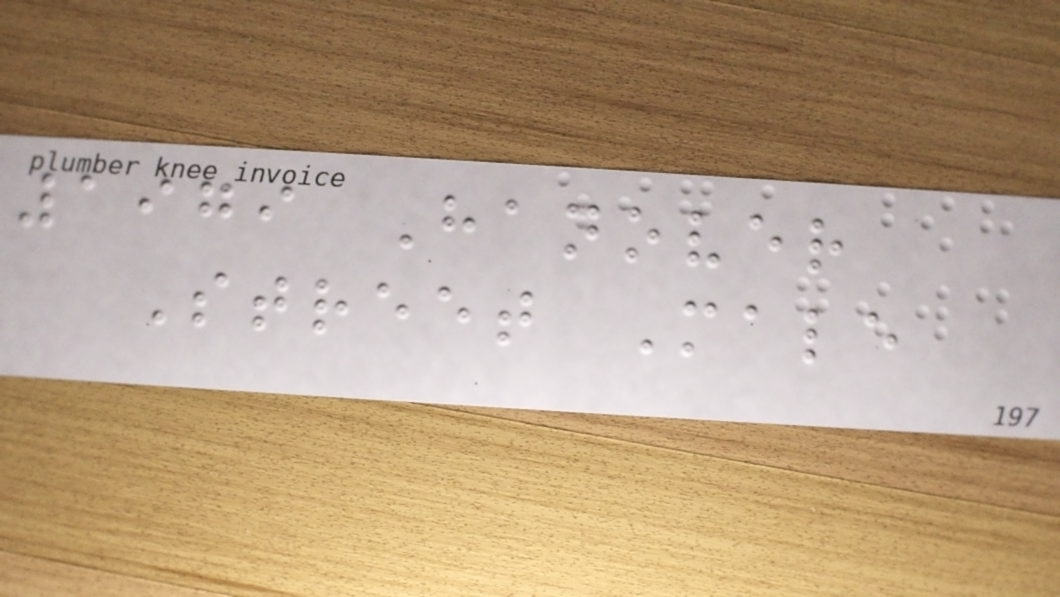1979 Hanover
Street Male
